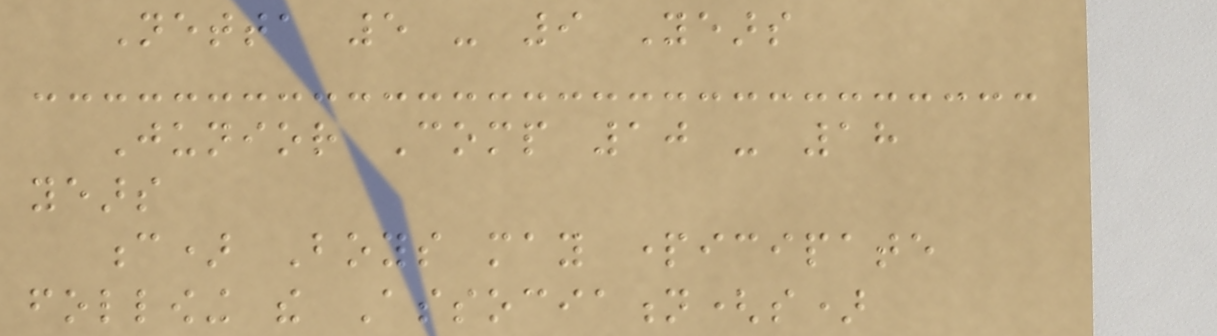Netta 5 - 9 Years
Junior Comp 10 - 18
years
c) Boys may participate
following the Association(s)
